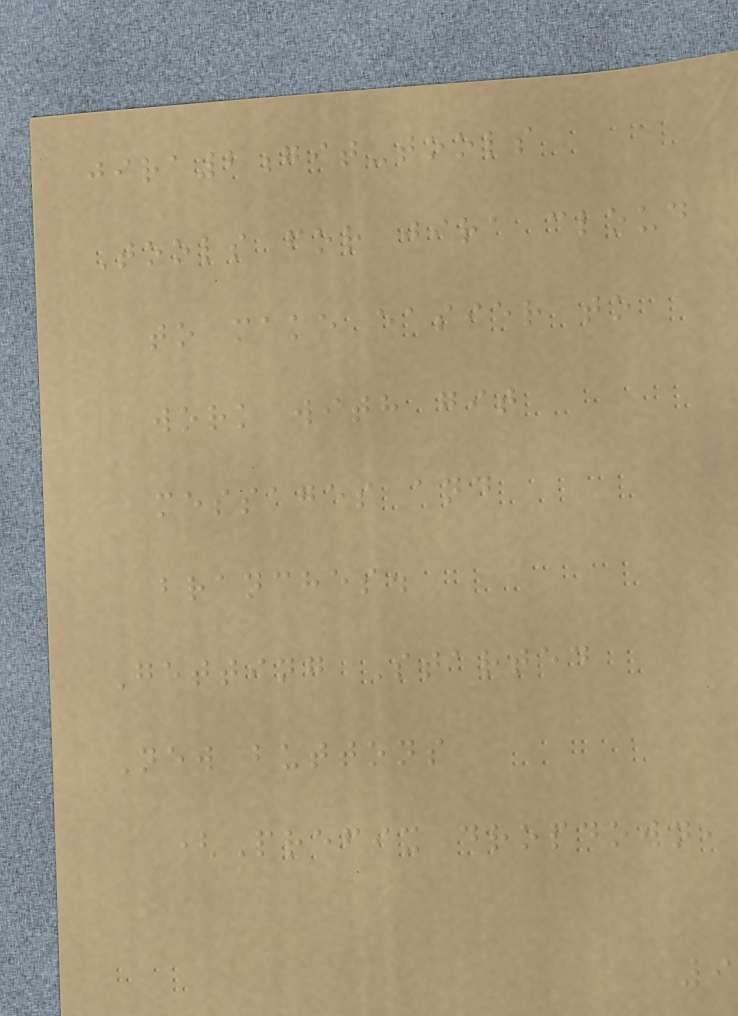jira2git-tools
Tools for jira cloud
to make easier to
work with git
messages and
branches.
Getting Started
New buttons
(Prefix dropdown,
9
